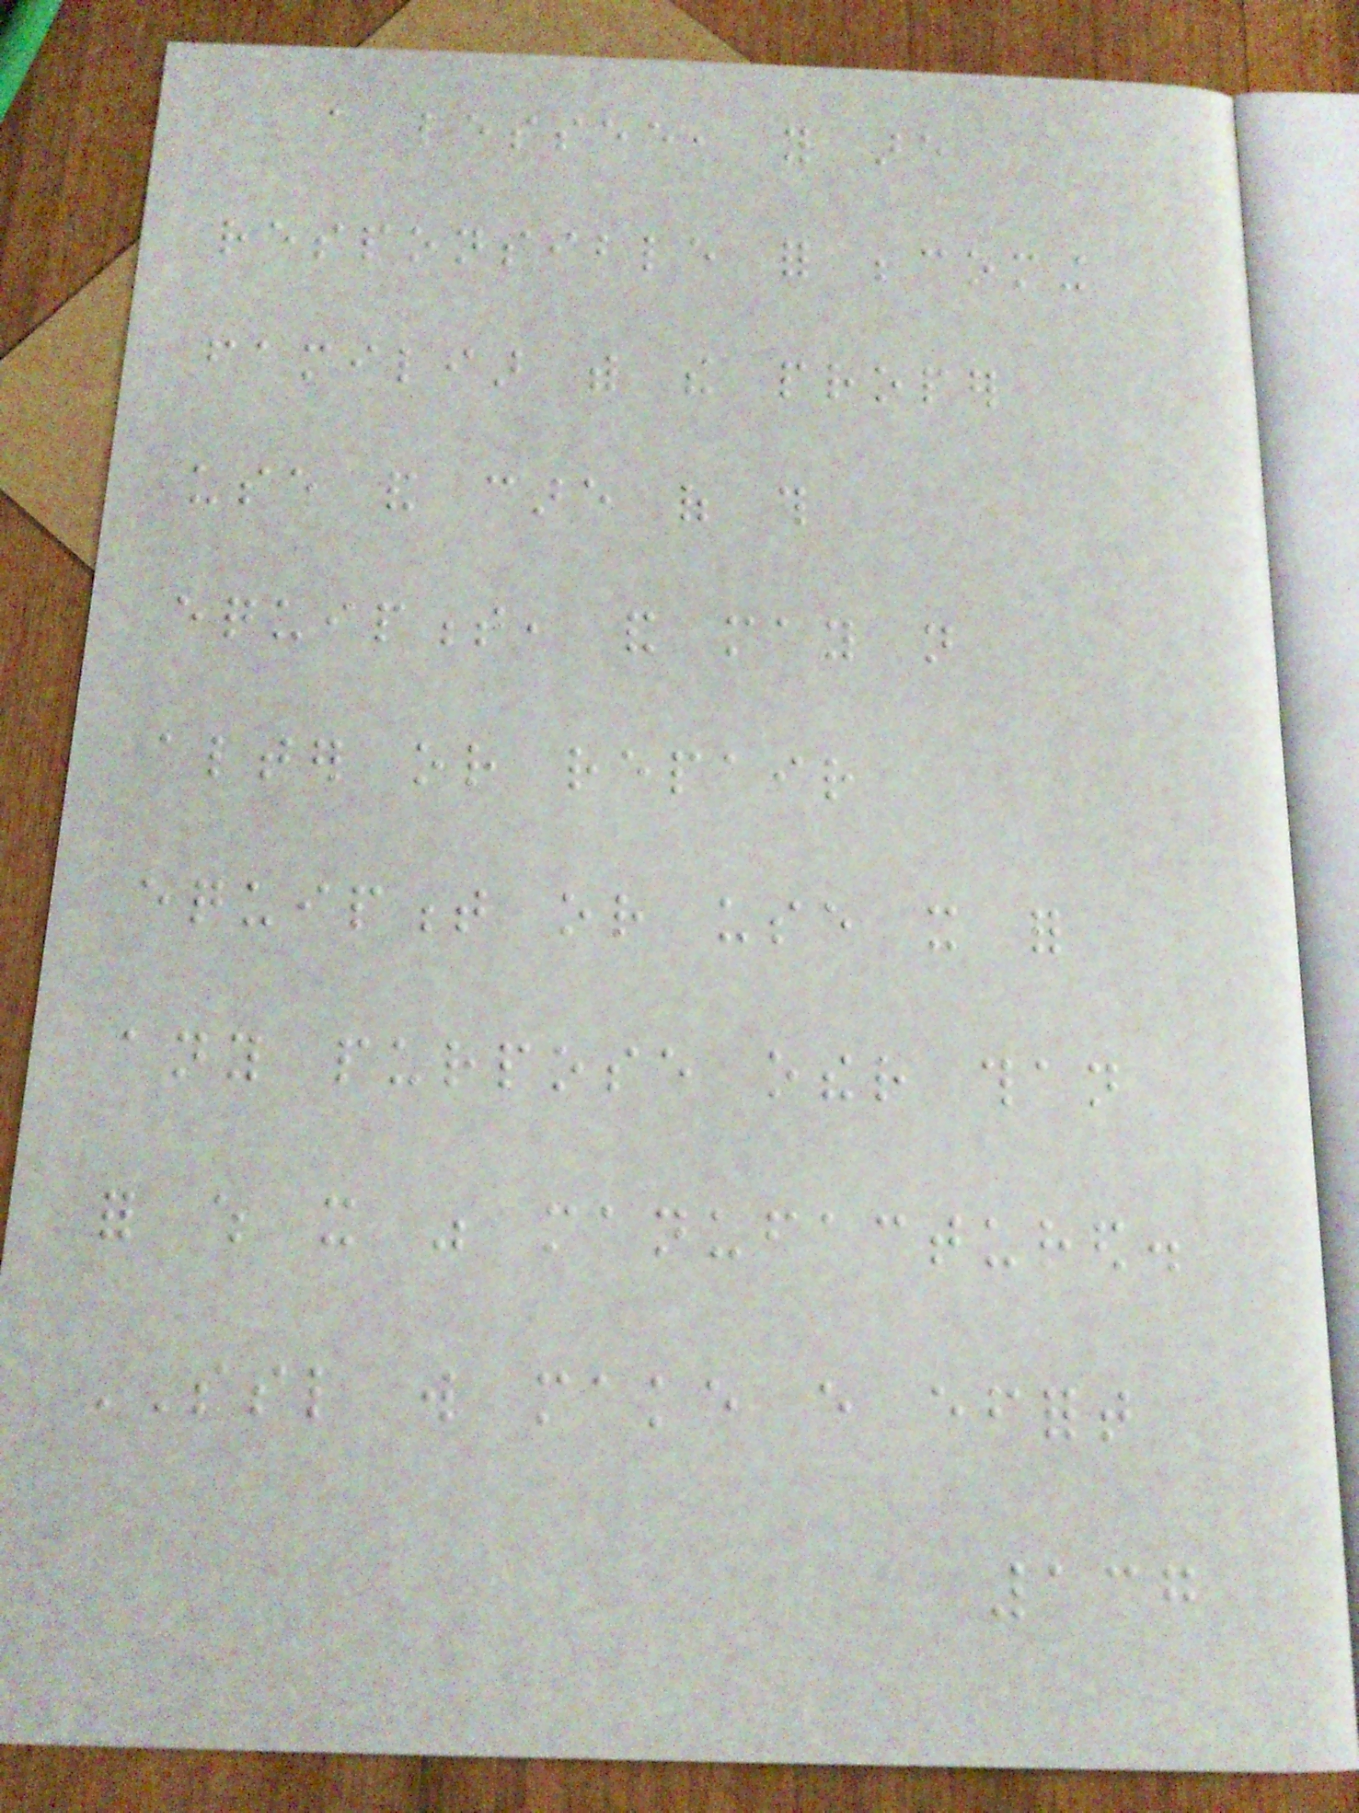a lessee, you are
responsible for becoming
familiar with the proper
use and care of this
equipment, and may not
alter or repair
equipment or use it for
any purpose other than
for which it was manufactured.
SSL will make every effort
137
